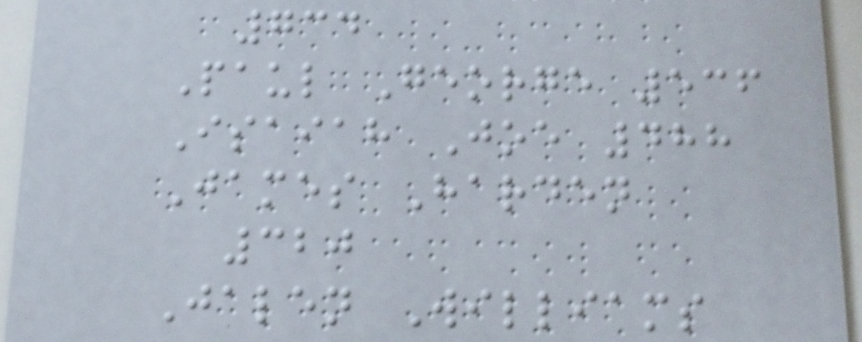734
Paul George 536
Isaiah Joe 488
James Harden
320
Jalen Williams
